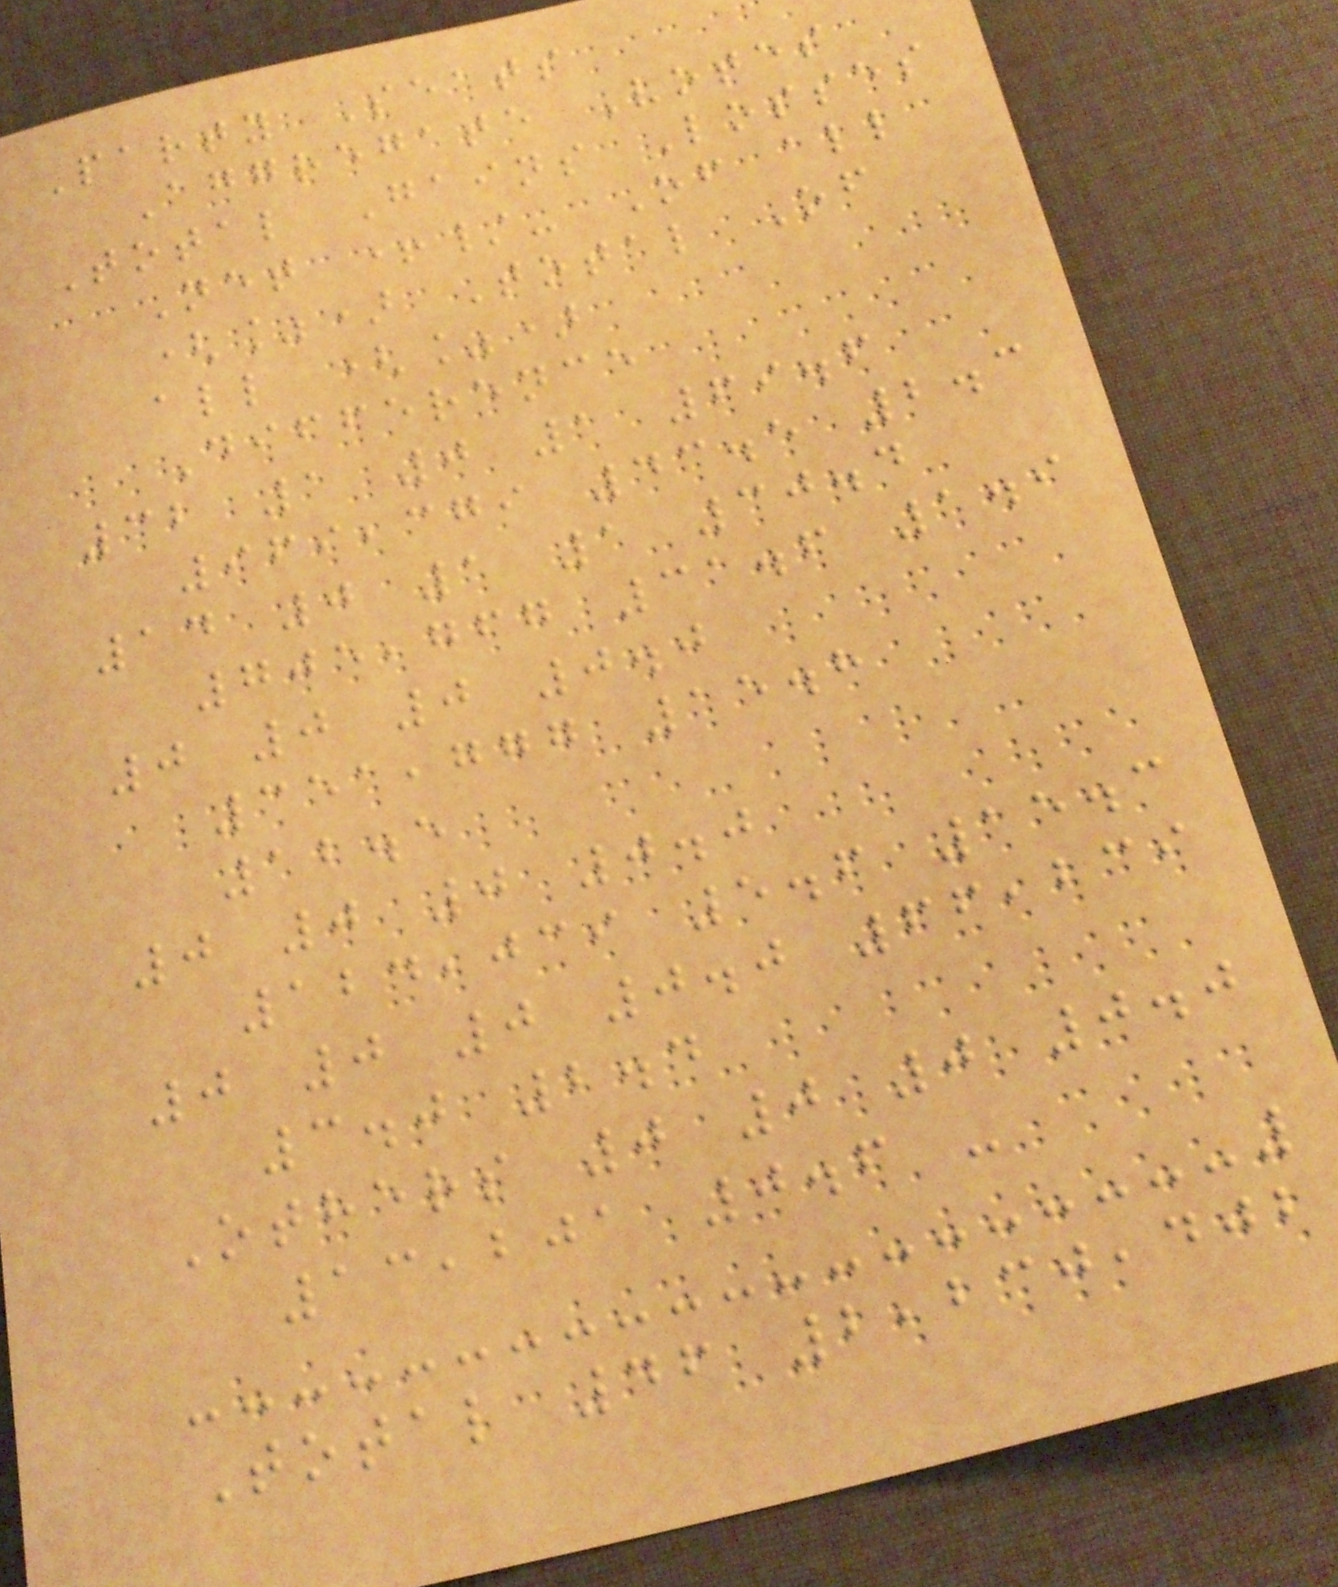Party Seats
Aggregate Votes
Total Gains Losses
Net +/- Of all
(%) Total Of
all (%)
Difference
32 1 0 1 69.6
969,379 43.5 2.3
14 0 1 1 30.4
705,767 31.6 1.9
0 0 0 0.0
351,777 15.8
12.5
0 0 0 0.0
124,039 5.6 15.3
0 0 0 0.0 66,239
3.0 2.4
Others 0 0 0 0.0
13,201 0.6 -
Total 46 2,230,402
